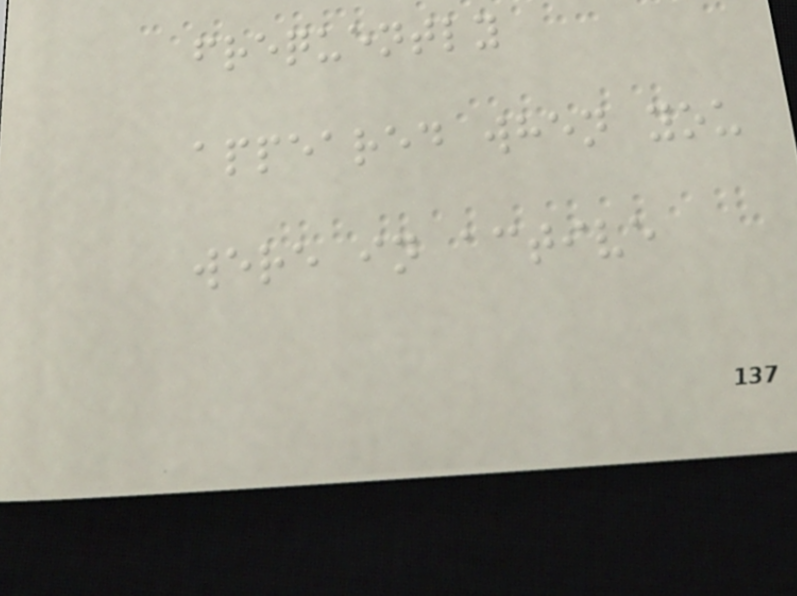frequently
appeared when you
were in active
